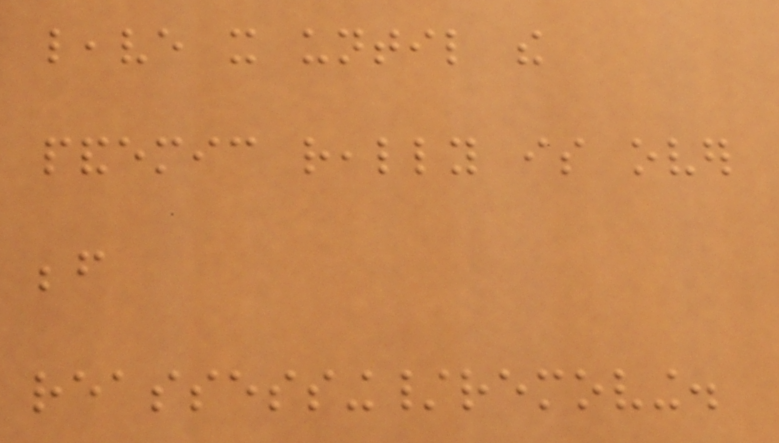leave it until the
pandemic really is over
before
reassessing/removing.
